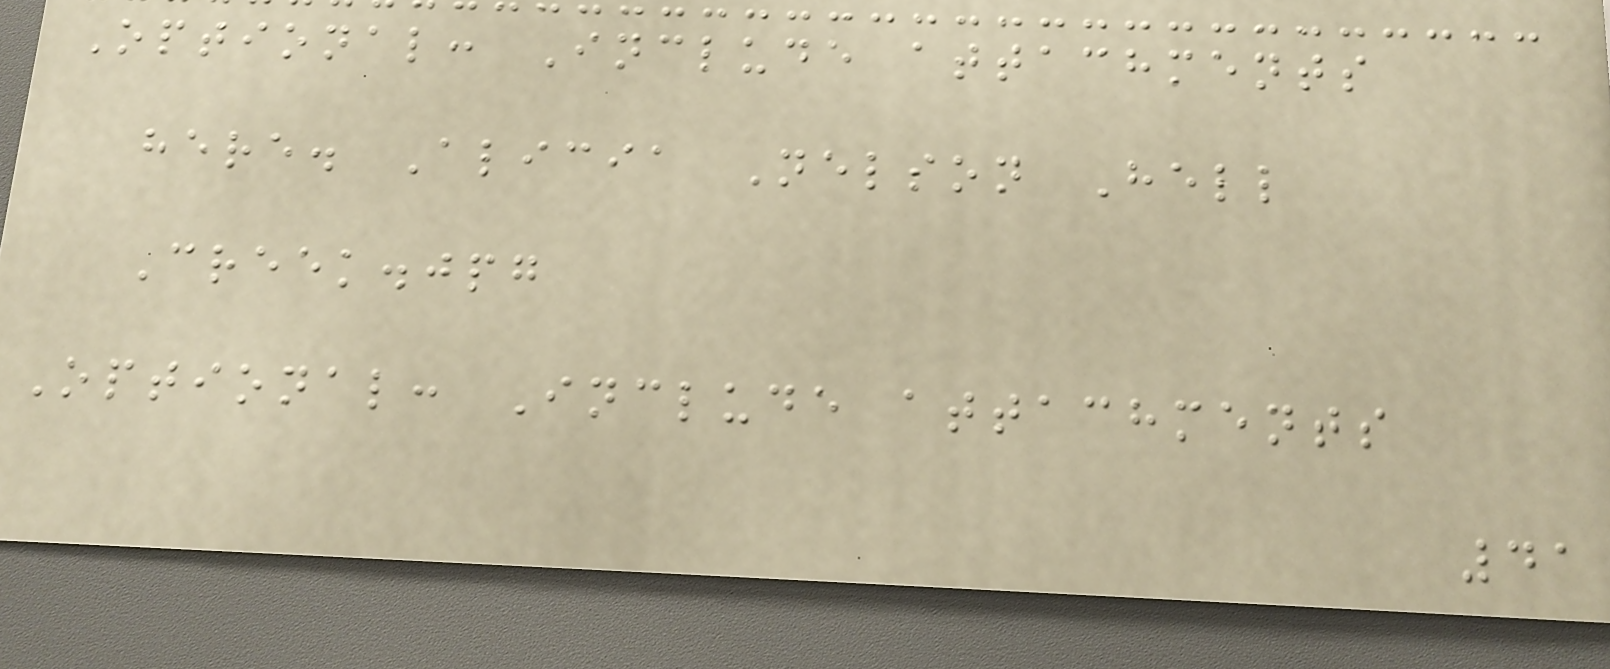Optional: Include attachments
here. Alicia Nelson Hell
Creek.jpg
Optional: Include attachments
41
